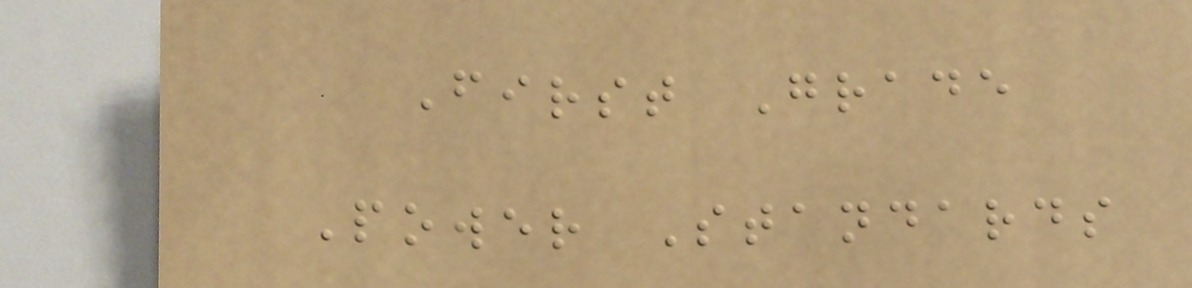First Grade
Power Standards
